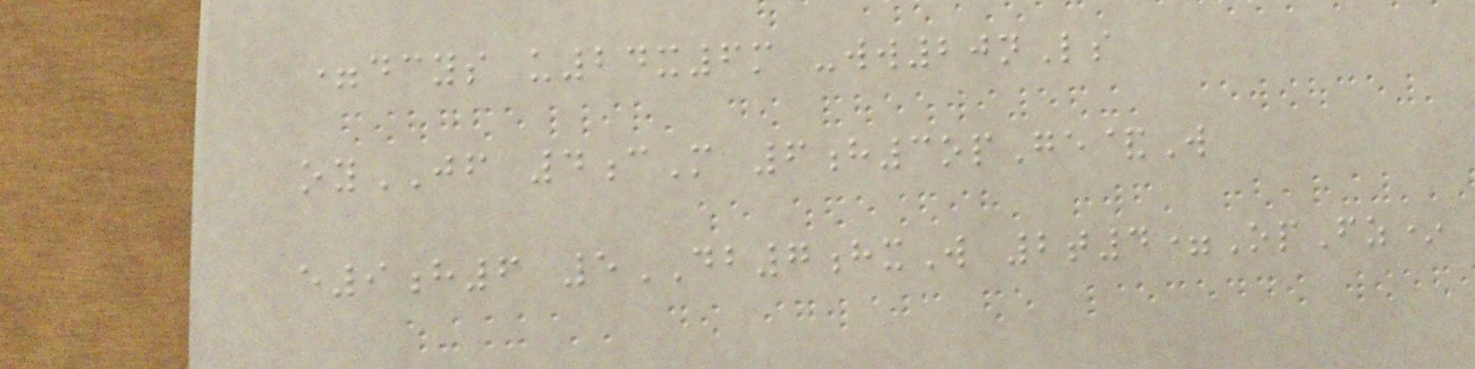=dcys u24x6m -ww20nLs
oyJF 4cM 6h3opGe&W
e9h6 5DB7hxW 2t4=OpFz*
